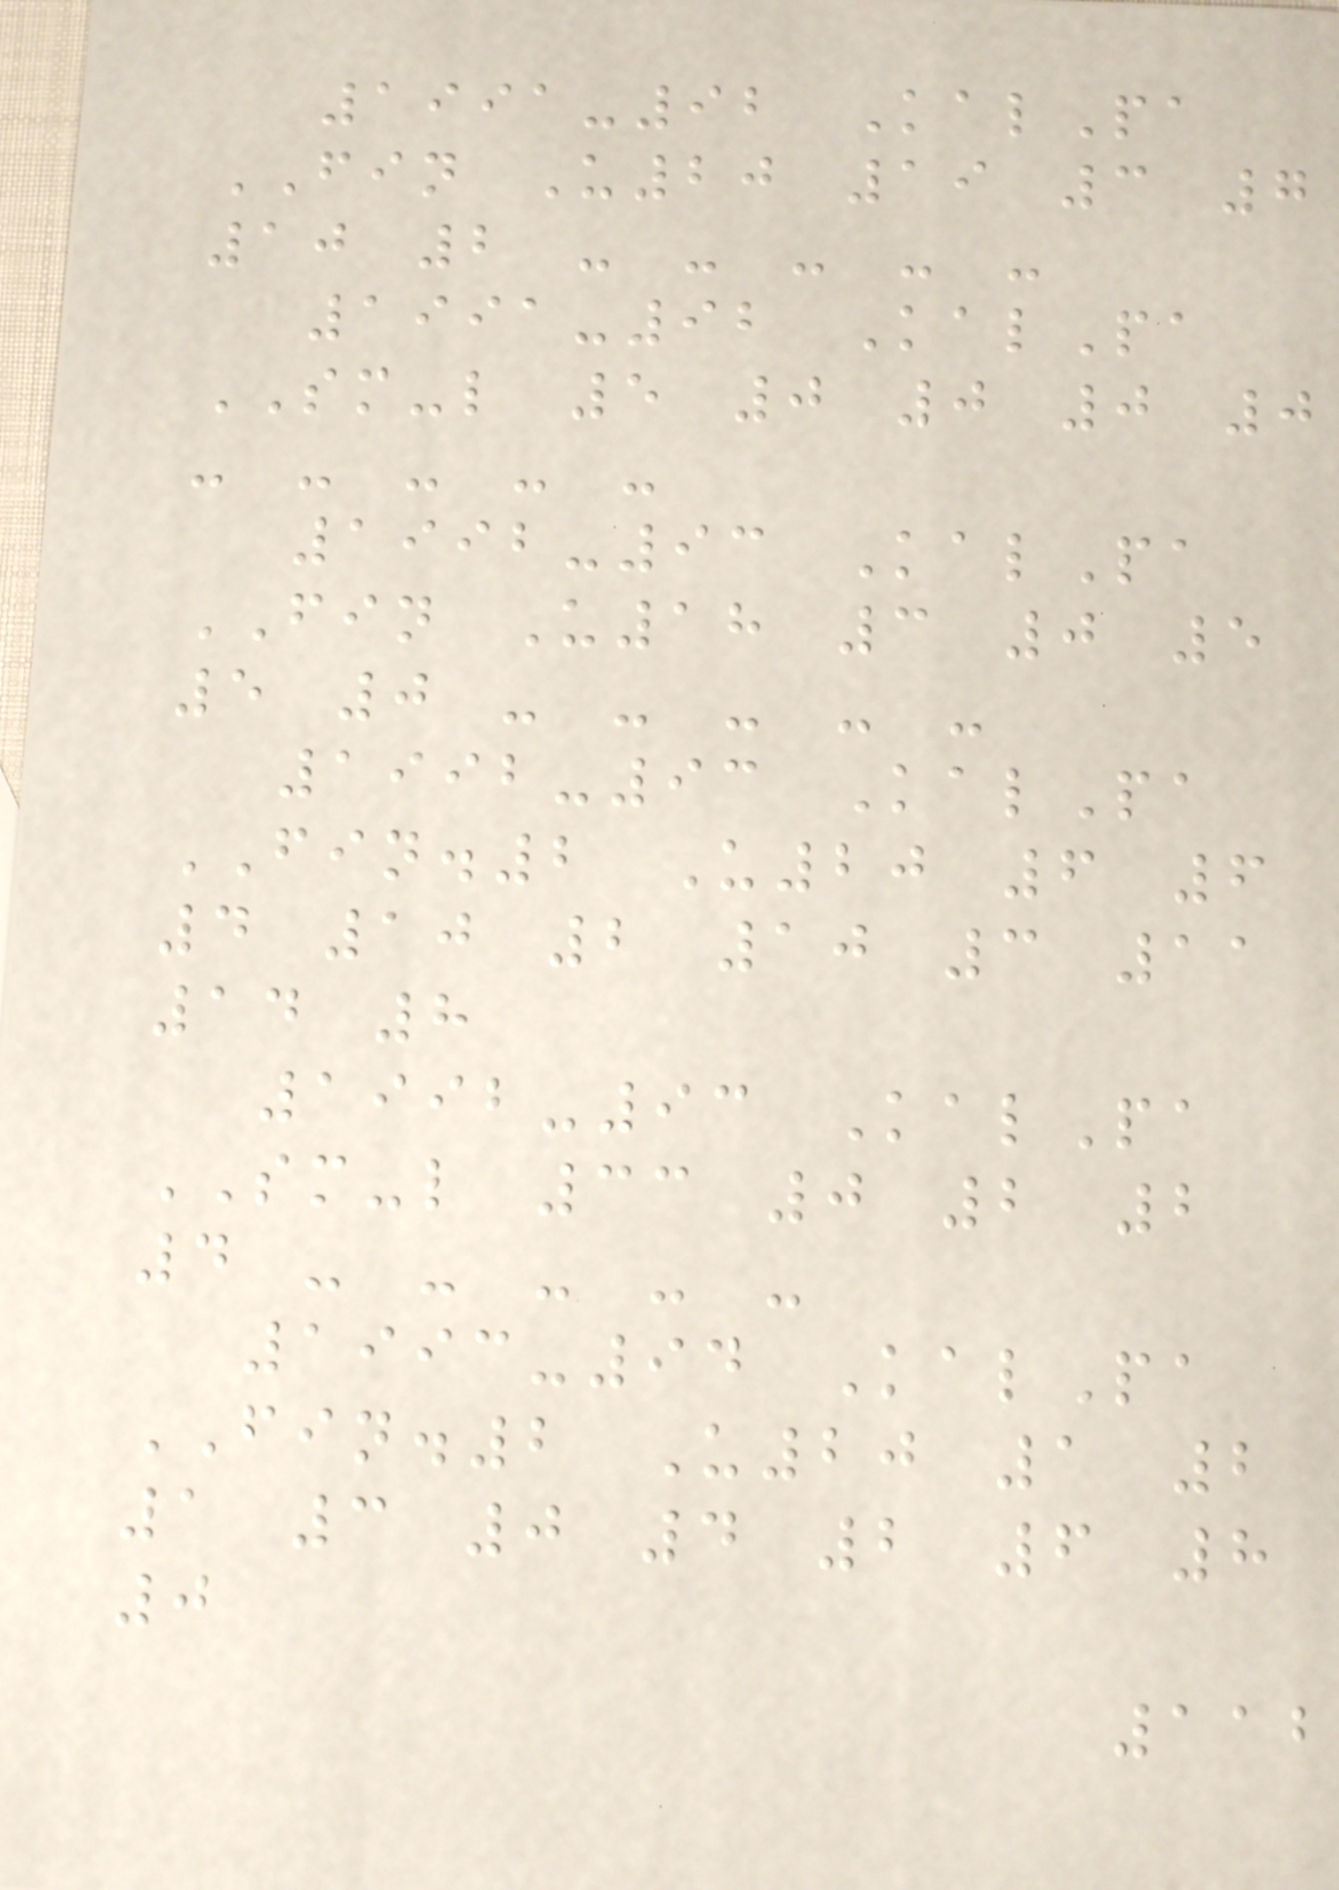1991-92 KalPa
FIN U20 19 3 7
10 2 - - - - -
1991-92 KalPa
SM-l 5 0 0 0 0
- - - - -
1992-93 KalPa
FIN U18 3 0 5
5 0 - - - - -
1992-93 KalPa
FIN.2 U20 6 6
4 10 2 10 3 11
14 8
1992-93 KalPa
SM-l 33 0 2 2
4 - - - - -
1993-94 KalPa
FIN.2 U20 1 2
1 3 0 4 2 6 8
0
112
